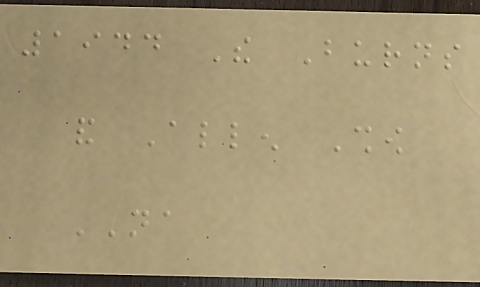1944 The Burns
and Allen Show
NA
